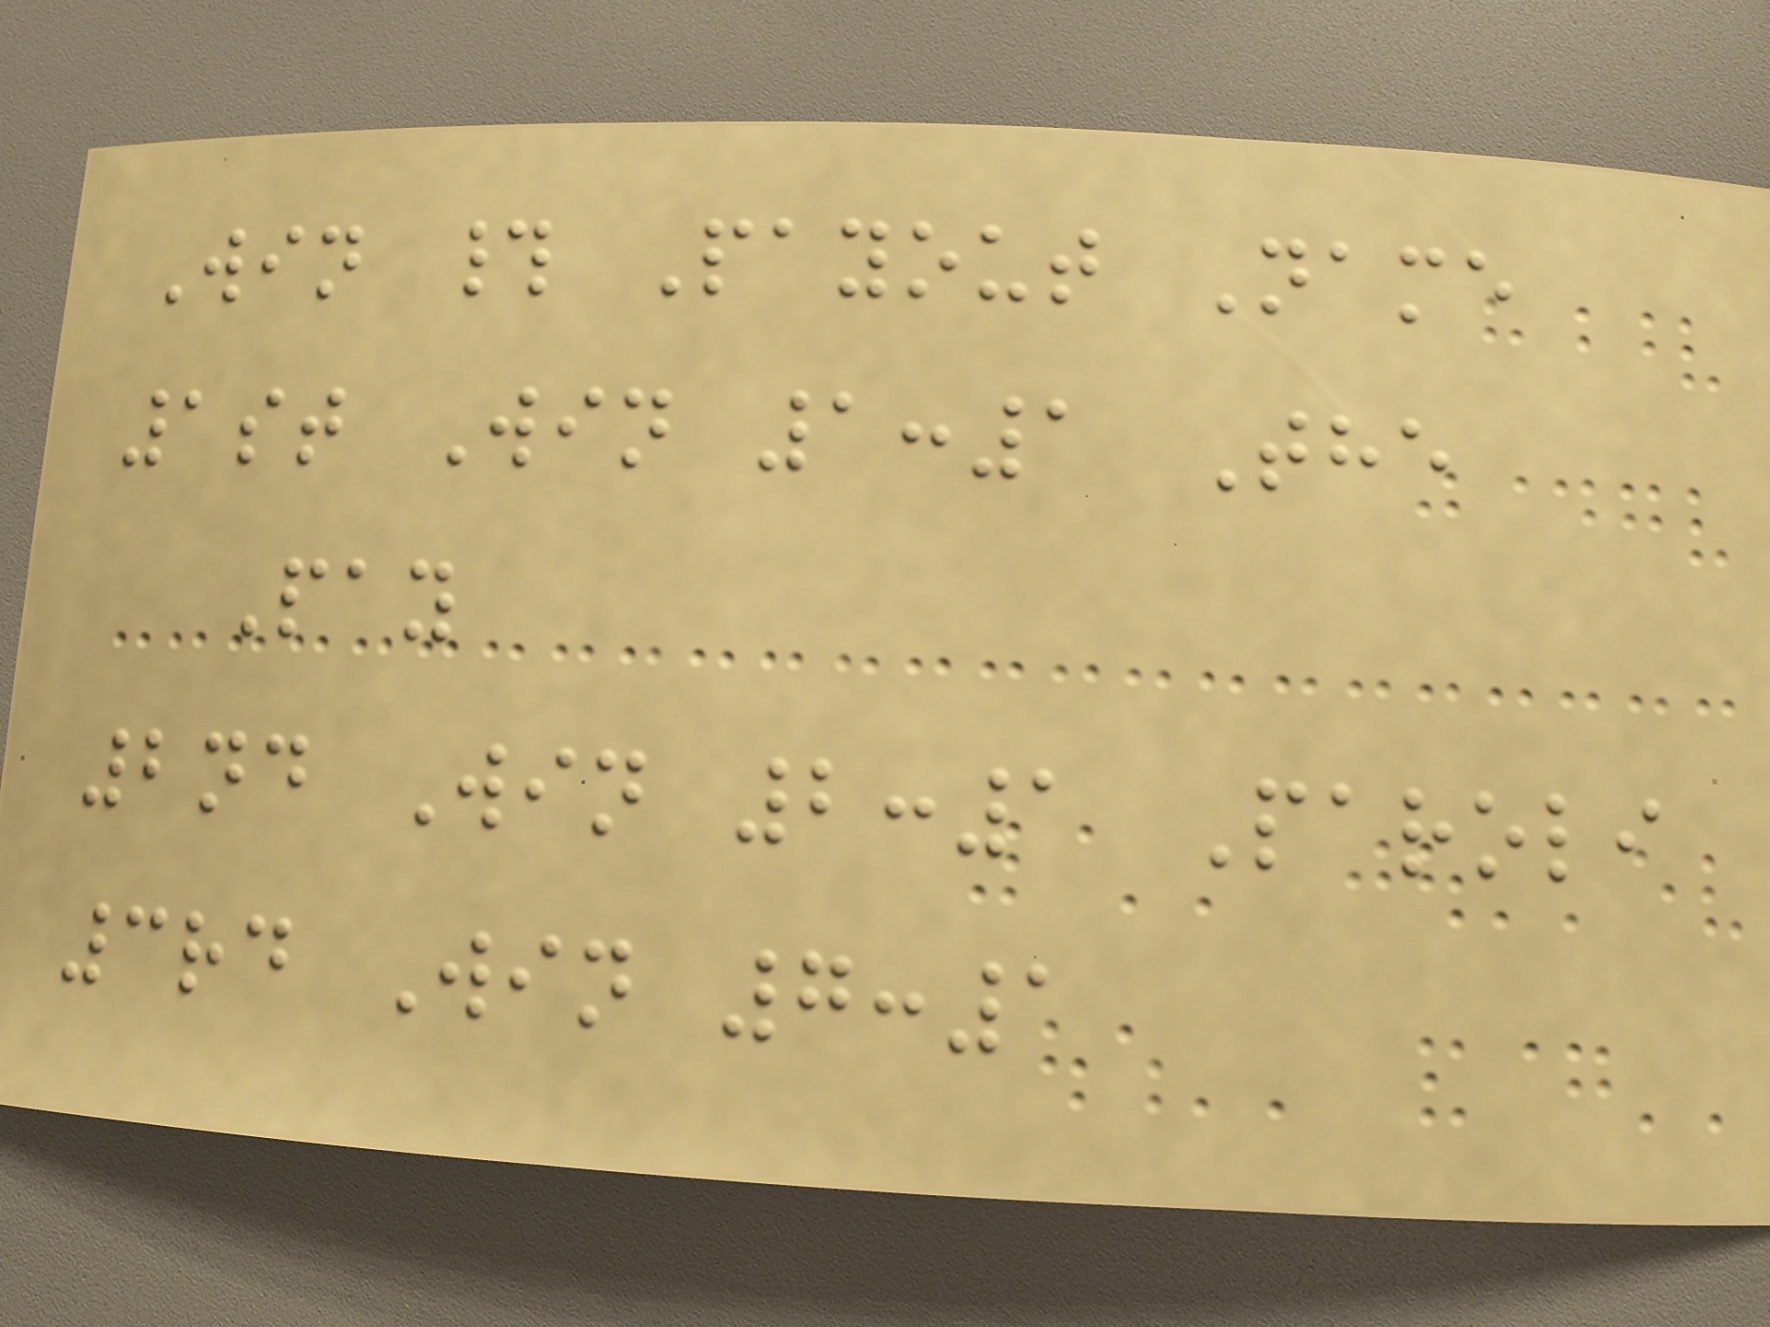Win # Payout Name
1st Win 1:1 The
Pay
2nd Win 2:1 Paroli
3rd Win 7:1
